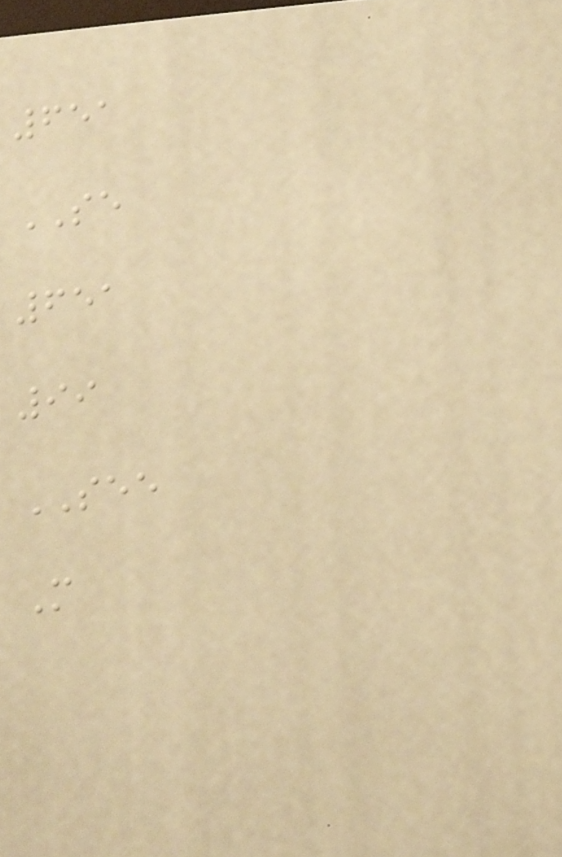651
SE
651
99
SEE
M
